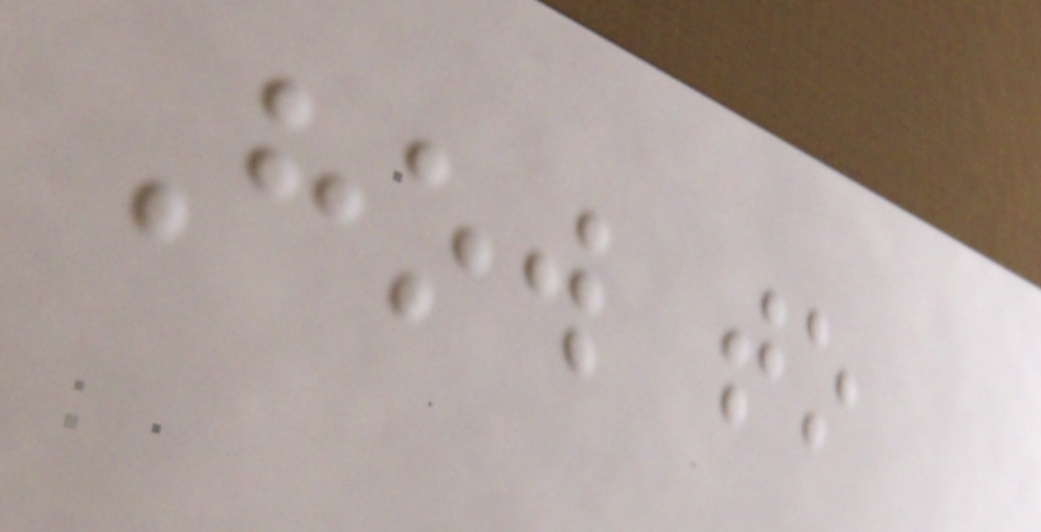How to
